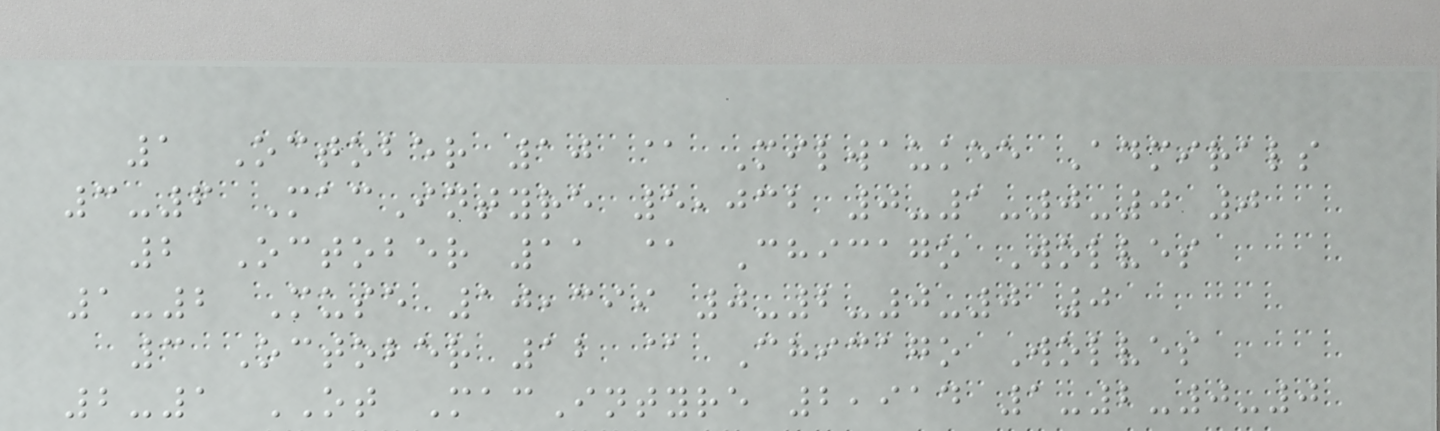1 October 10 @ Milwaukee Admirals
3-6 MacIntyre 5,032 0-1-0-0 0
2 October 11 @ Chicago Wolves
1-2 Muse 10,399 0-2-0-0 0
3 October 12 @ Chicago Wolves
2-1 OT MacIntyre 2,914 1-2-0-0
